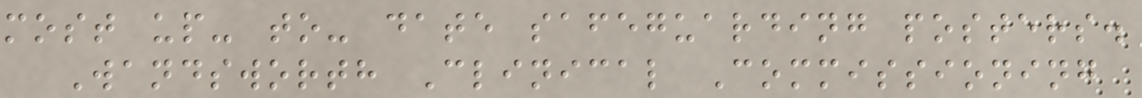most up- to- date safeguarding posters.
Wandsworth Clinical Commissioning
